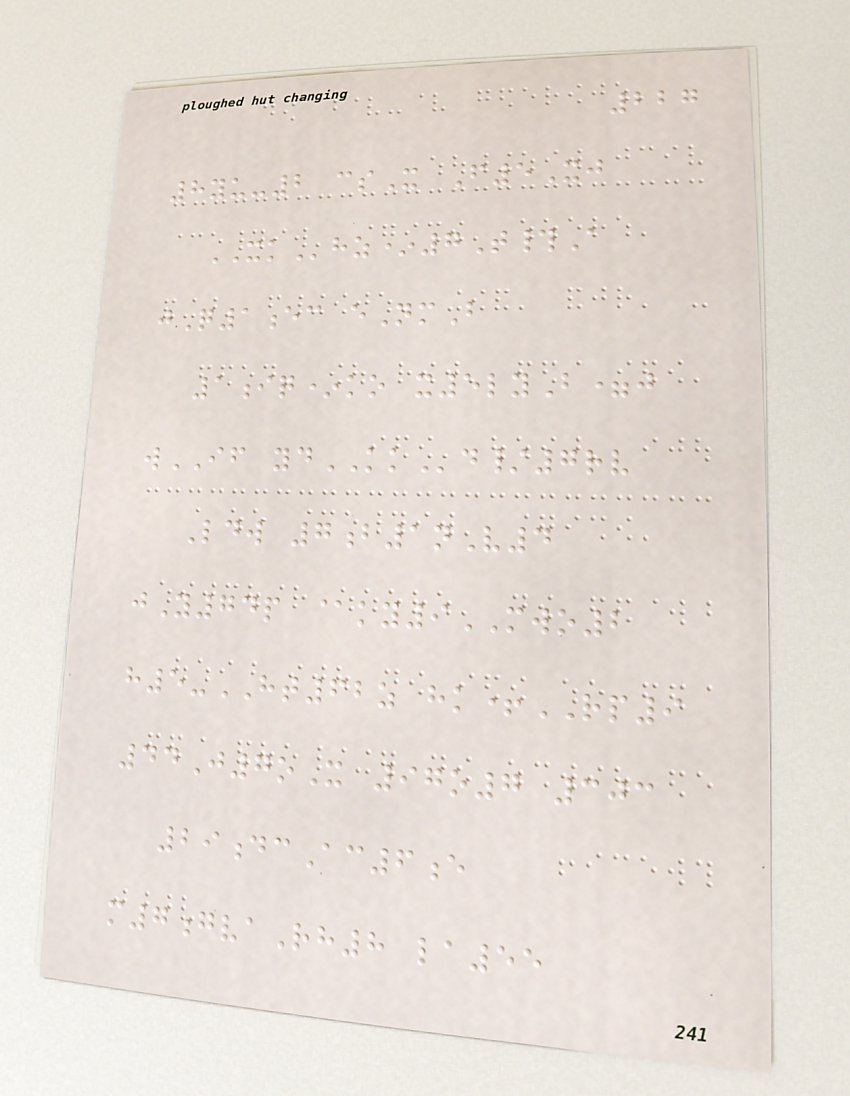227
8yu-2 csX F5Xj
XKhz*7T#A
jQ1ec eNmB
1iq*ko x5lyB=j
wIF ydKKd/7rv
Ldw 7b1nV4
jY74p @ky9MWO2
h5-HT62z hk+RP9
44J7oX 97o7 303
29dcAc6e
m7gvaRh8 la55
